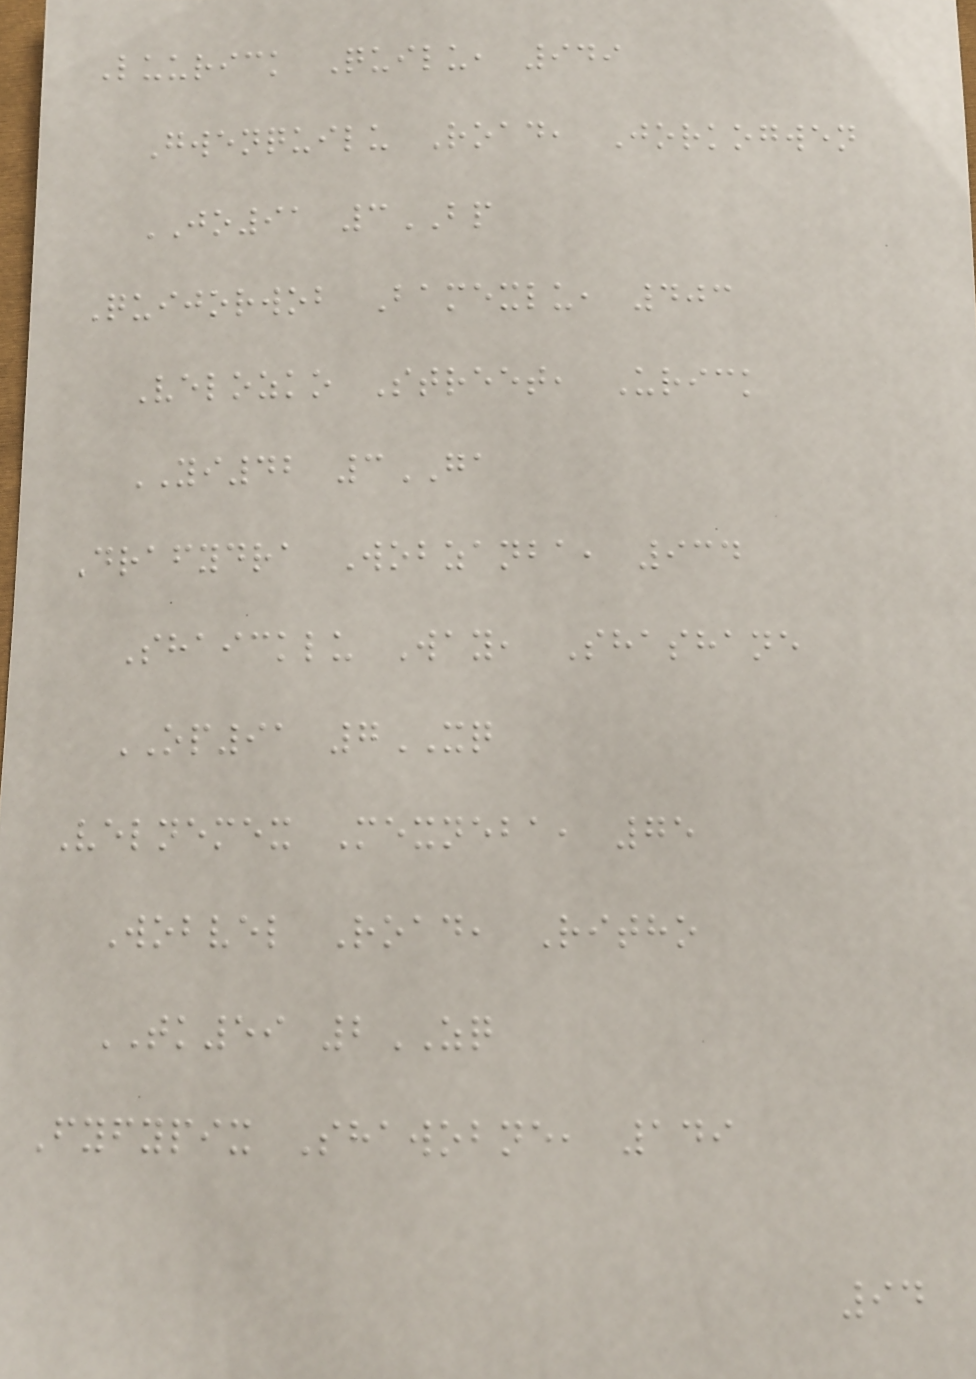Luurick Quilu, 949
Gwenquilu Road, Jorkogwen
JO91 3BP
Quijorwob Bamexlu, 403
Velozko Street, Urick
YI42 3GA
Drafydra Wobzanba, 934
Shaicklu Way, Shashane
OP91 7XQ
Velnemex Mexneba, 75
Wobvel Road, Ritho
TK59 2ZQ
Fyfypix Shawobne, 149
94
